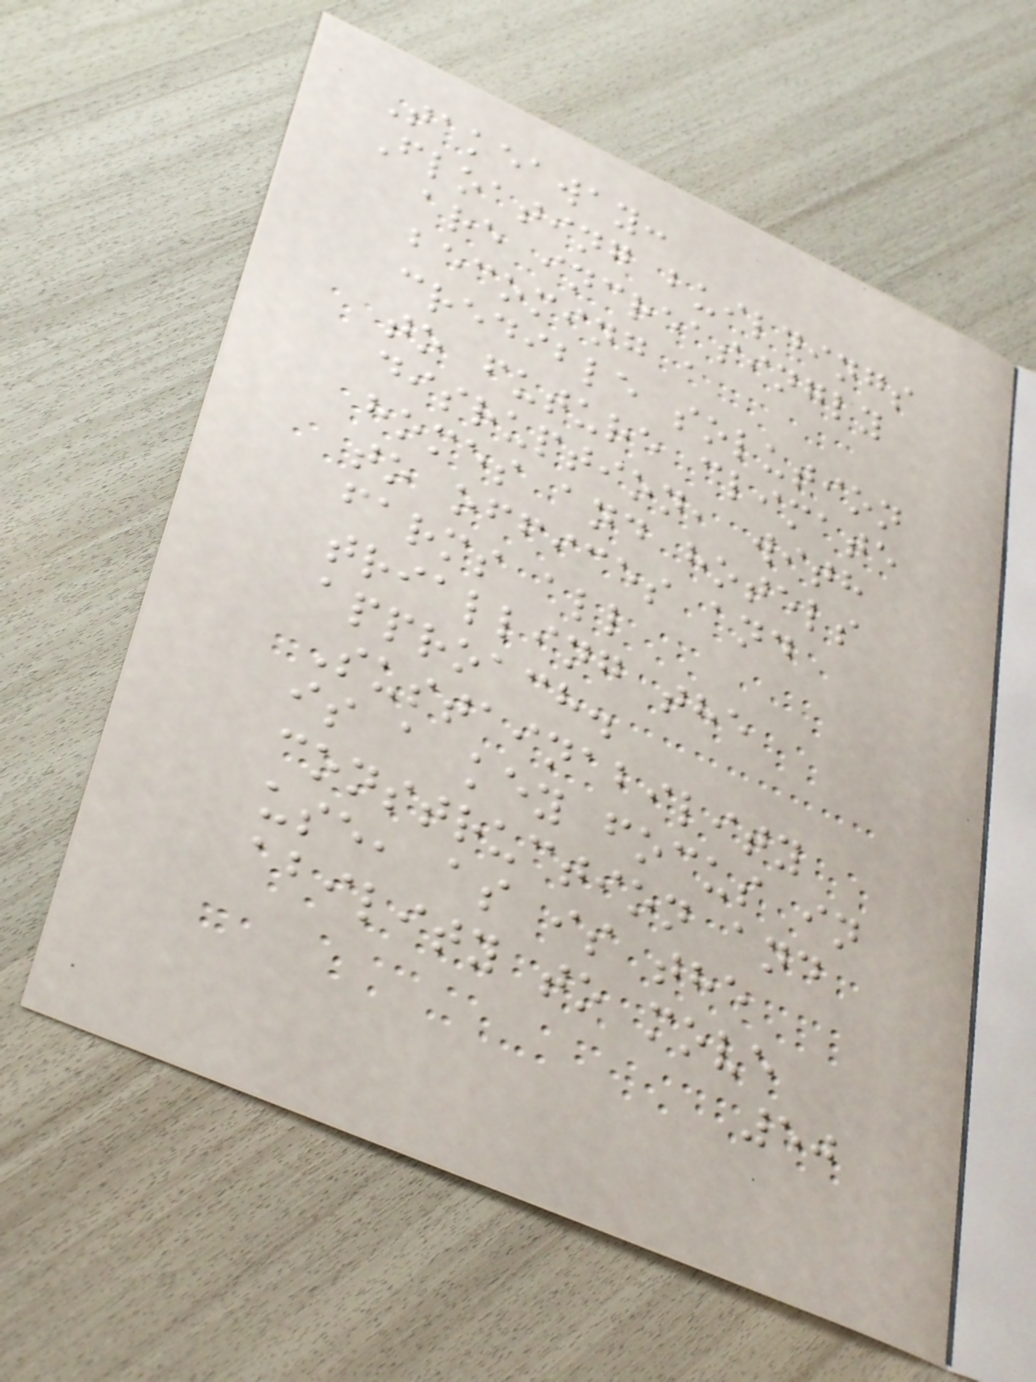Takeaway:
Floating buildings
are increasingly
becoming a
credible solution
to future climate
disruption, with
homes and hotels
to offices and
farms all
trialling the
approach.
Sustainability
is a key focus in
construction and
use, as is the
ability to move
50
